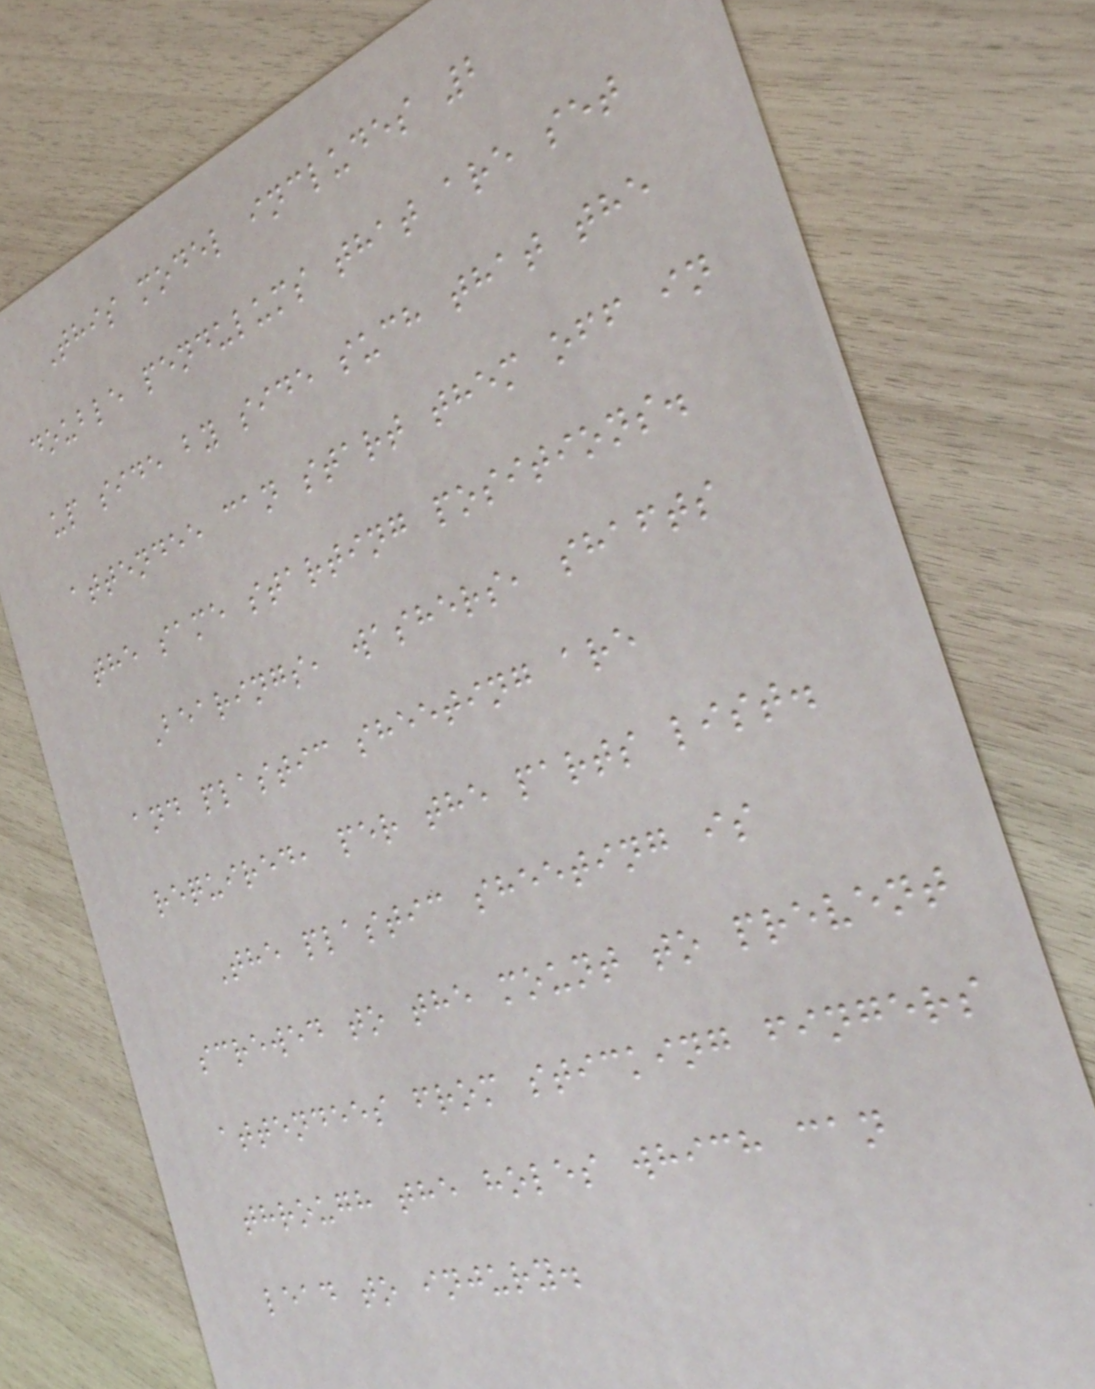This model includes 2
double pendulums that are set
up side by side such that the
attendee can start them off in
the same starting positions.
Bearings, washers, shafts
and plastic sheeting are
required, per the parts list.
The plastic sheeting is
screwed to the mount to prevent
attendees from sticking fingers
through the holes which can
lead to injury.
